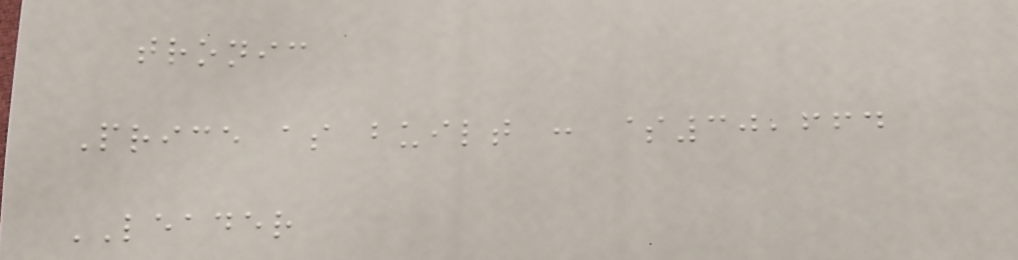tronic
Price as built : $30,664
LEADER
